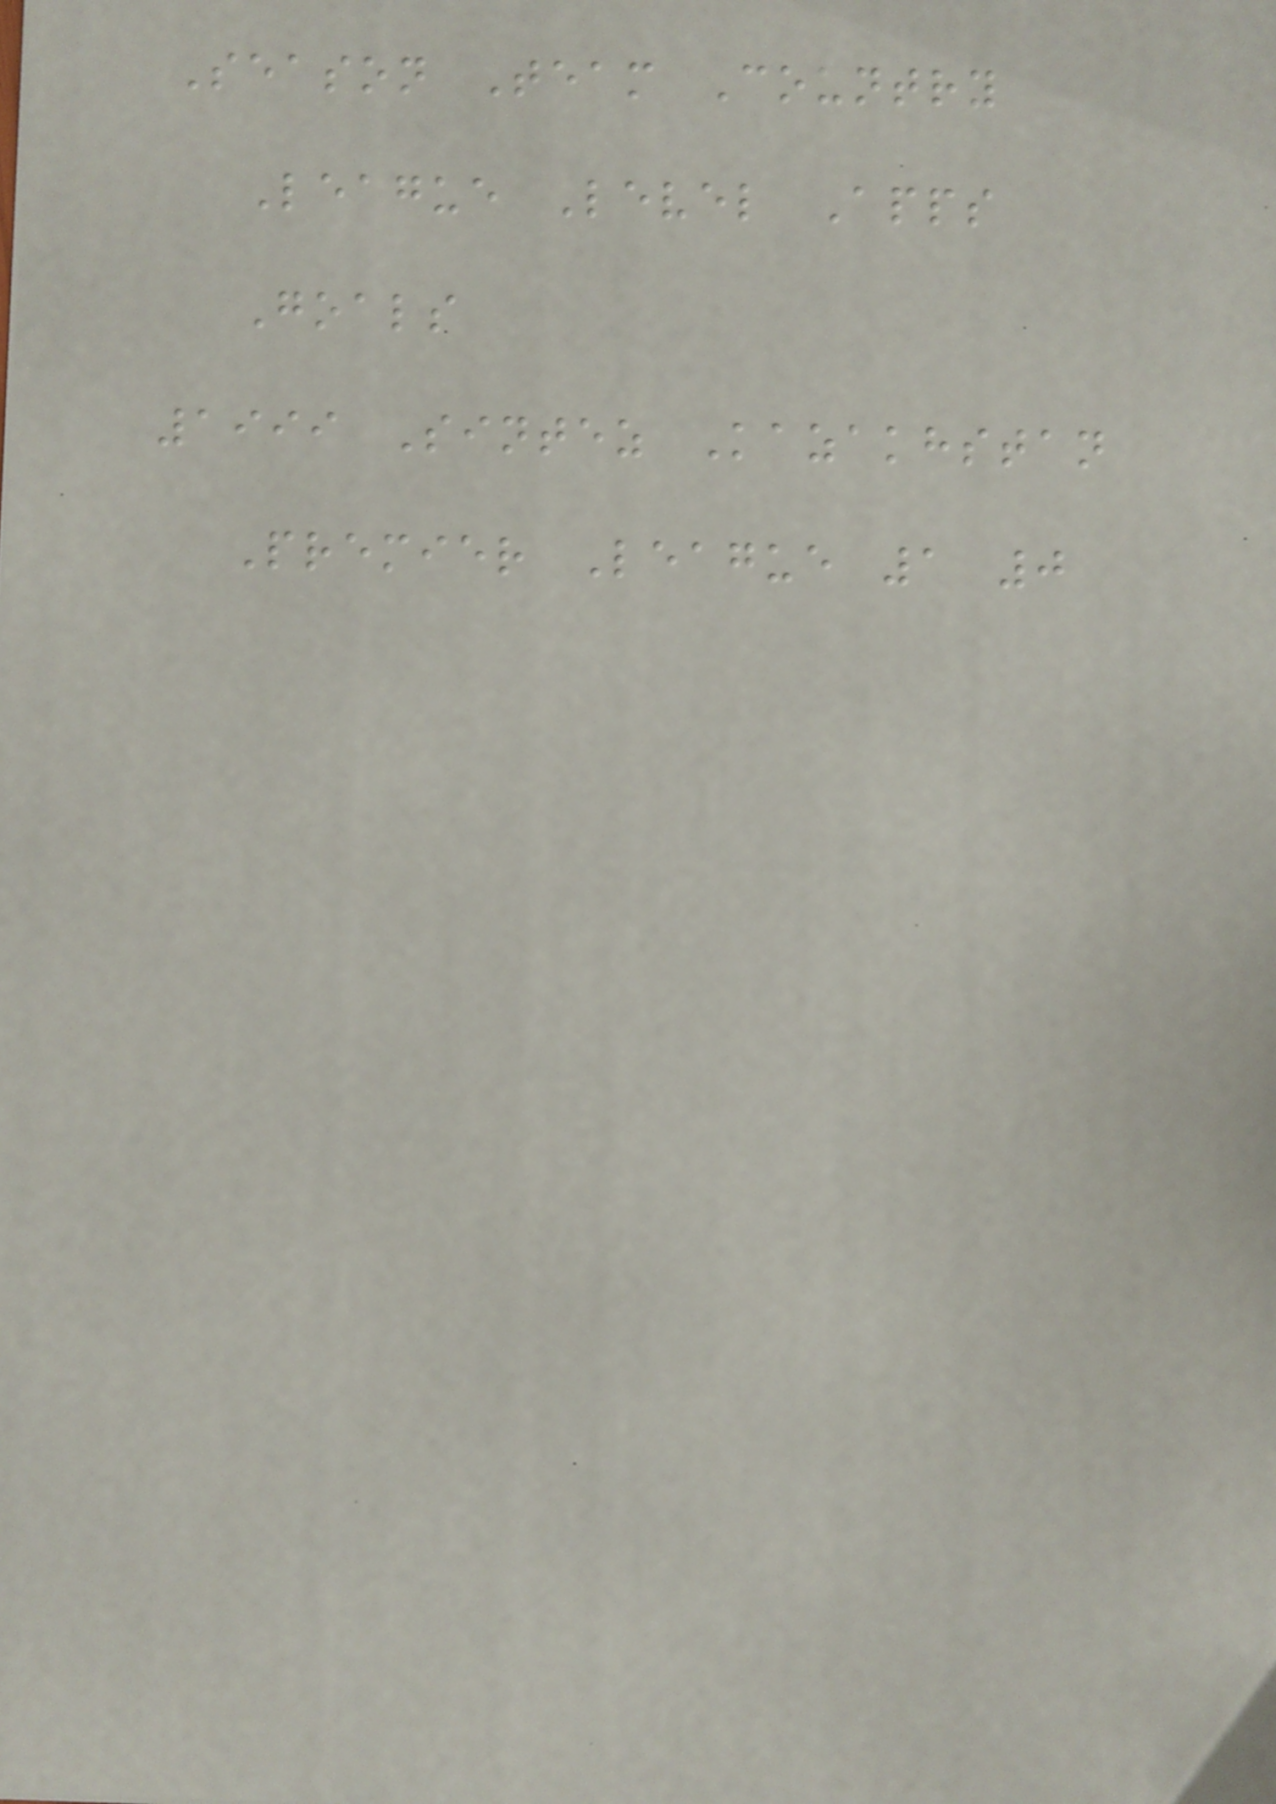Season Team Country
League Level Apps
Goals
1999 Sintez Kazakhstan
Premier League 1 0
